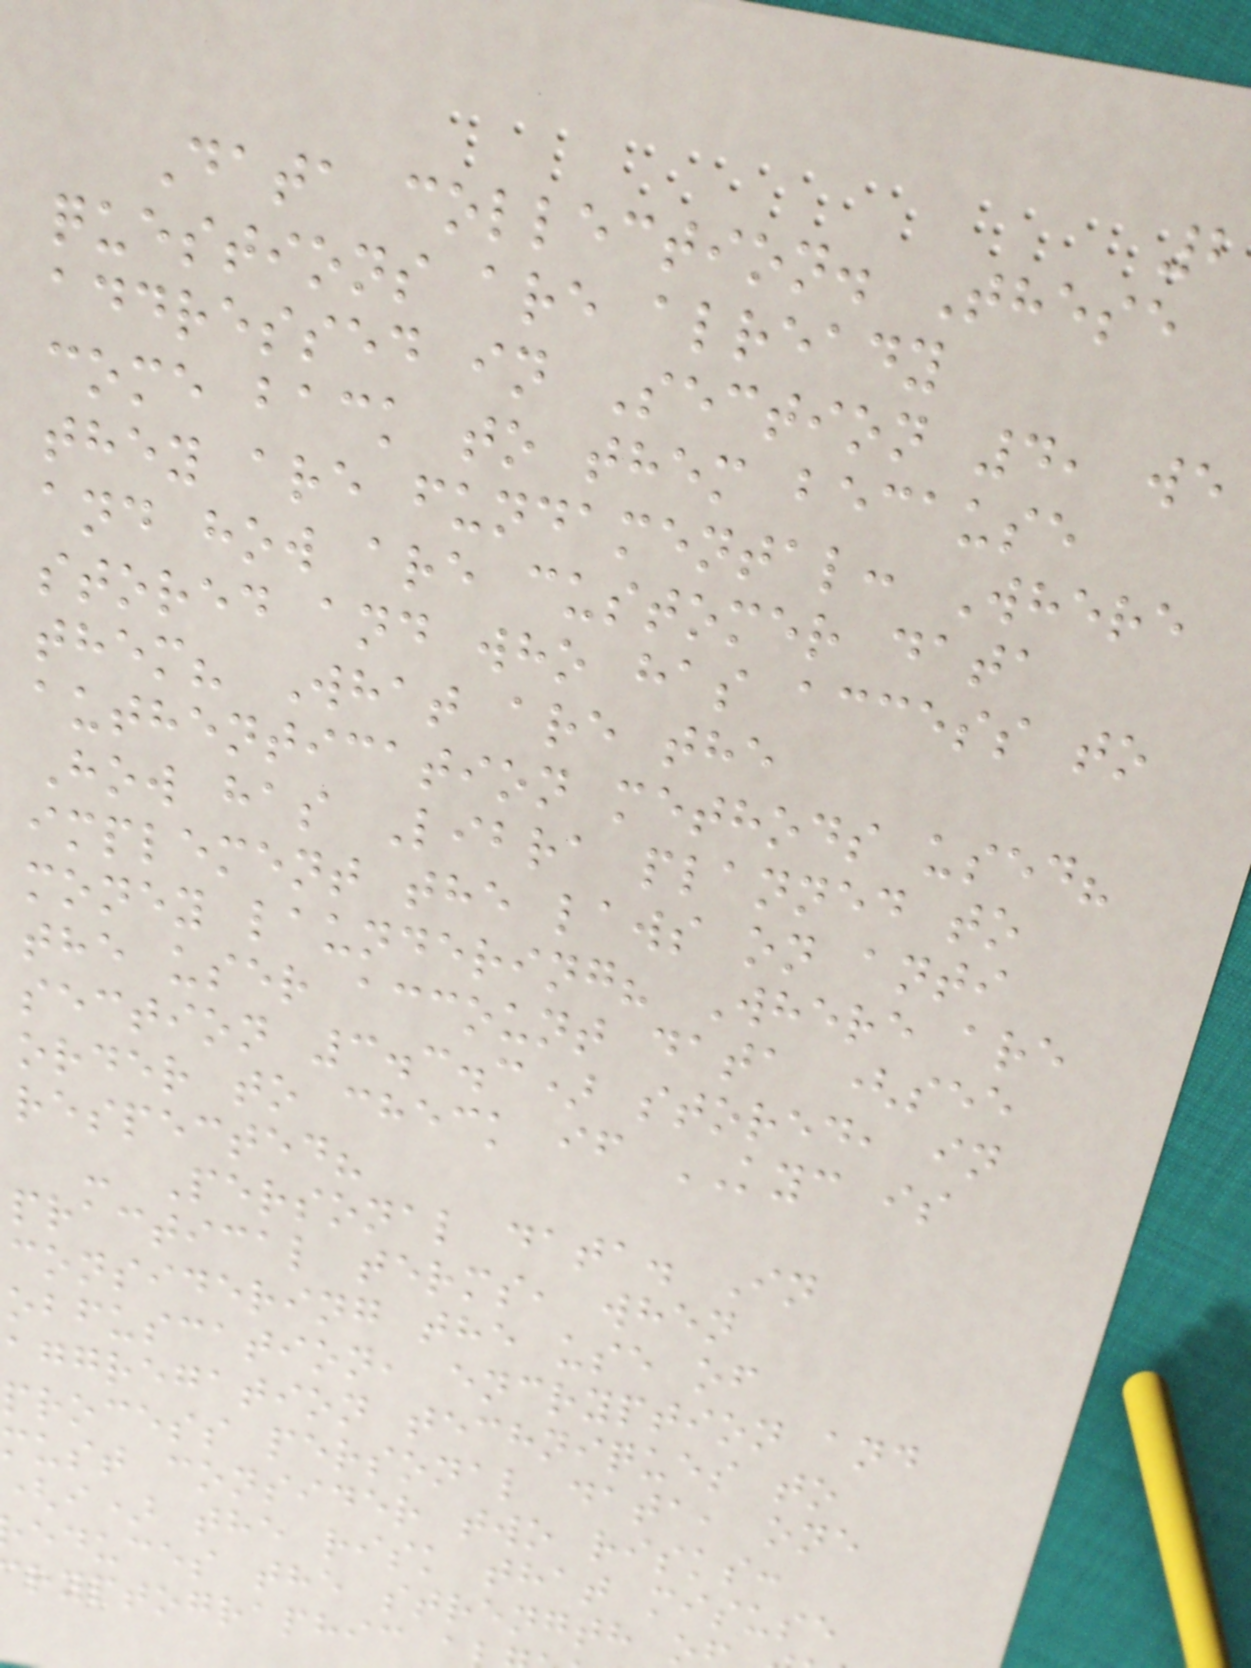Data collection. These
questions are already
addressed in Section 4, we
come back to them because
they are fundamental: Where
and how are customer data
stored and who has access to
them? What are the
authentication methods used?
How has Libra planned to
implement the laws on anti
money laundering? Where are
the user account data (see
section 3.3.3) stored, in
order to check if KYC is
respected?
- Personal data. In
practical terms, when
considering the use of
obfuscation, encryption and
aggregation techniques to
process personal data, one
must consider two risks:
i) the risk that misuse
educes the strength
ryptographic
